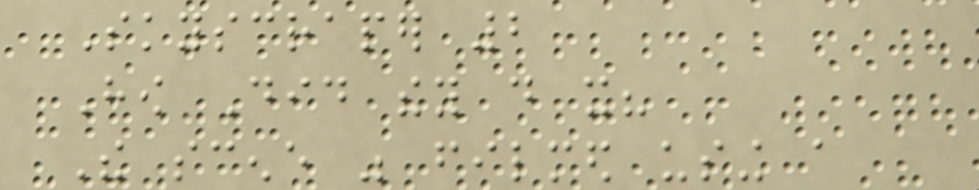Skyscraper 2
How Did they do it?
The scene was filmed using a
